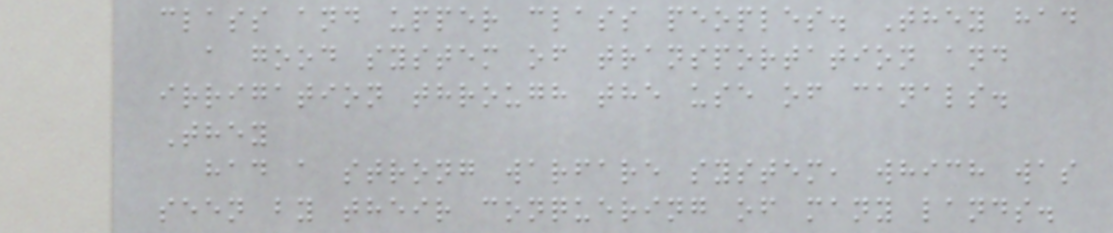class and upper class peoples. They had
a good system of transportation and
irrigation through the use of canals.
They
had a strong warfare system, which was
seen by their conquering of many lands.
